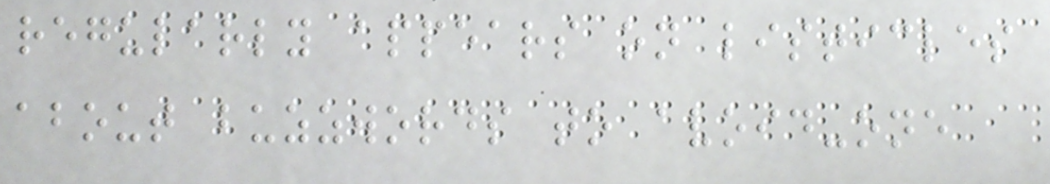regularly appears on listicles
about buzzwords to avoid-one
